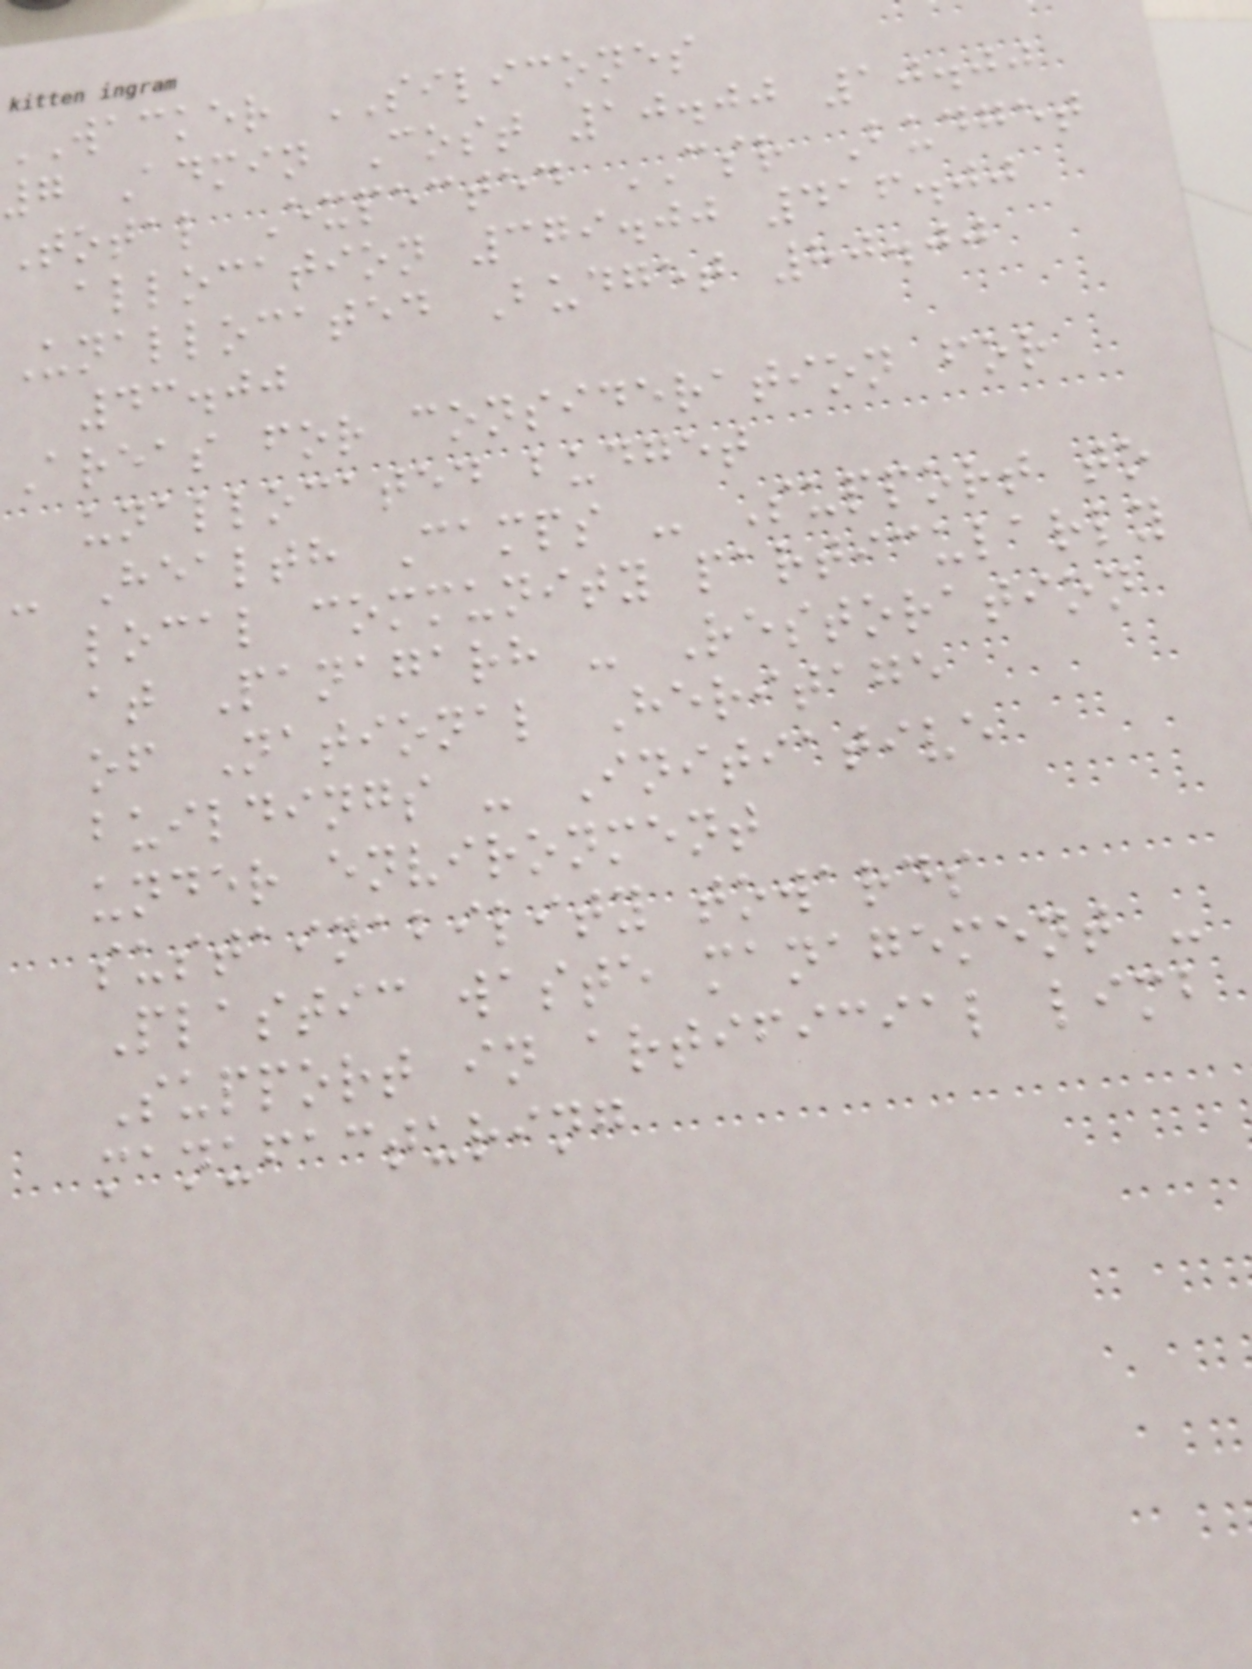WACKER SILICONES
7 Admin Cost 10.00 10.00
Total Expected CSR Budget
allocation 379.00 416.00
Unallocated Budget 80.00
43.00
Areas for consideration for
unallocated budget
- Health Camps - Support to
local community particularly
at Panagarh - Restoration
of National Heritage
buildings - Initiative
under environment
sustainability towards
Plastic waste management -
Support in artificial limb
manufacturing
